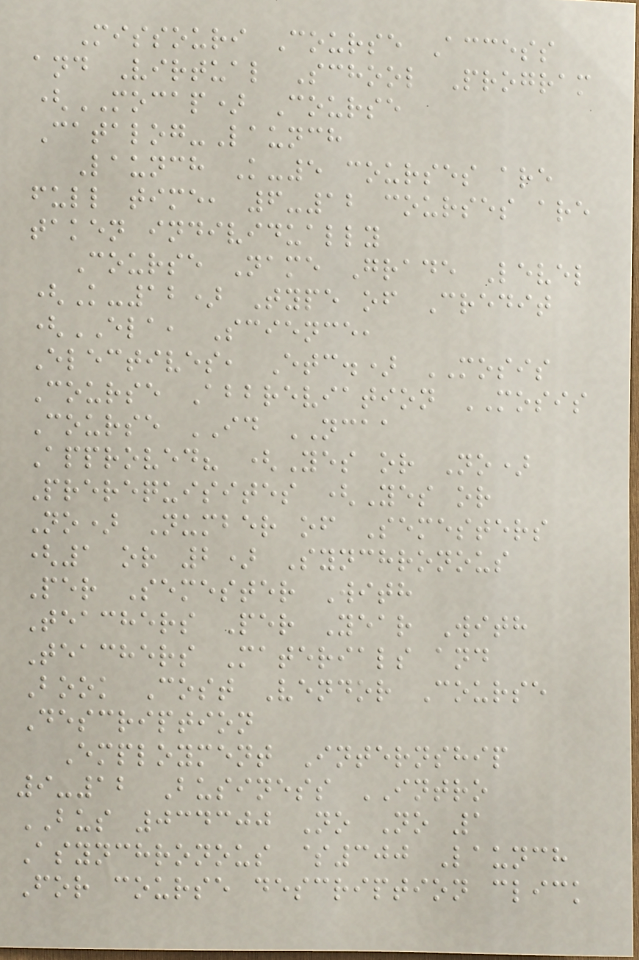Missouri Course Access
and Virtual School Program
(MOCAP) Course
Catalog-Launch
Launch K-5 courses are
full time, 6-12 courses are
taken individually
Course Name Grade Level
(K-12) Type of Credit
(ELA, Science,
Electives, Etc.) MOSIS
Course Abbreviation MOSIS
Course ID NCAA
Approved? (Yes or No)
Prerequisites (Yes or
No) Number of Semesters
(1 or 2) Synchronous
Per Semester With
Teachers Per Year With
Teachers Materials and
Book Cost Vendor Course
Description
Employment Internship
9-12 Business INTRO
BUS 034300 No No 1
Asynchronous $300 Launch
For course description click
